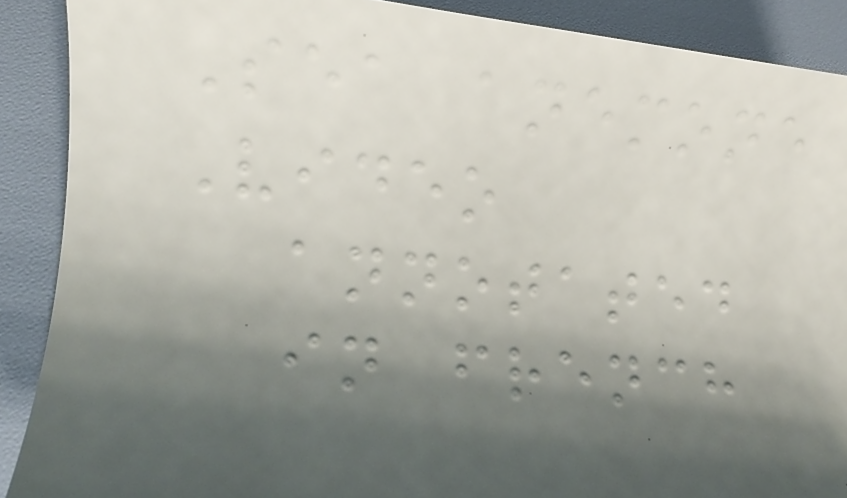Sea anemone
Video
annotated
in french
